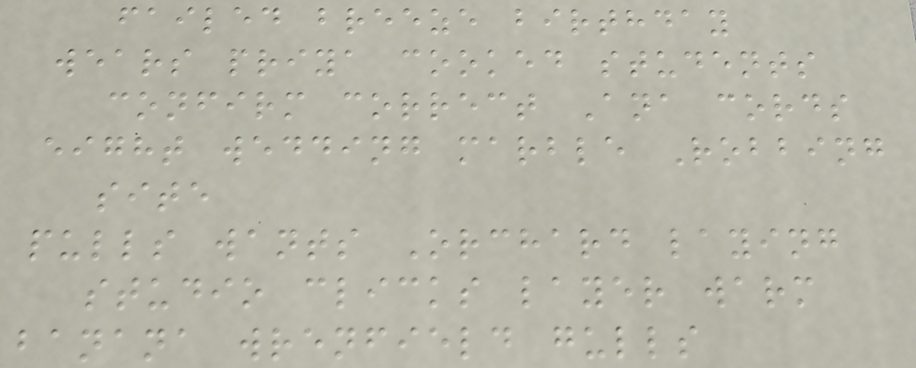failed breeze birthday
wears priya cooked students
confirm correct Ana cords
eight wedding marble Robbing
site
pulls wants Orchard laying
studio clicks layer warm
banana wrenfield gulls
